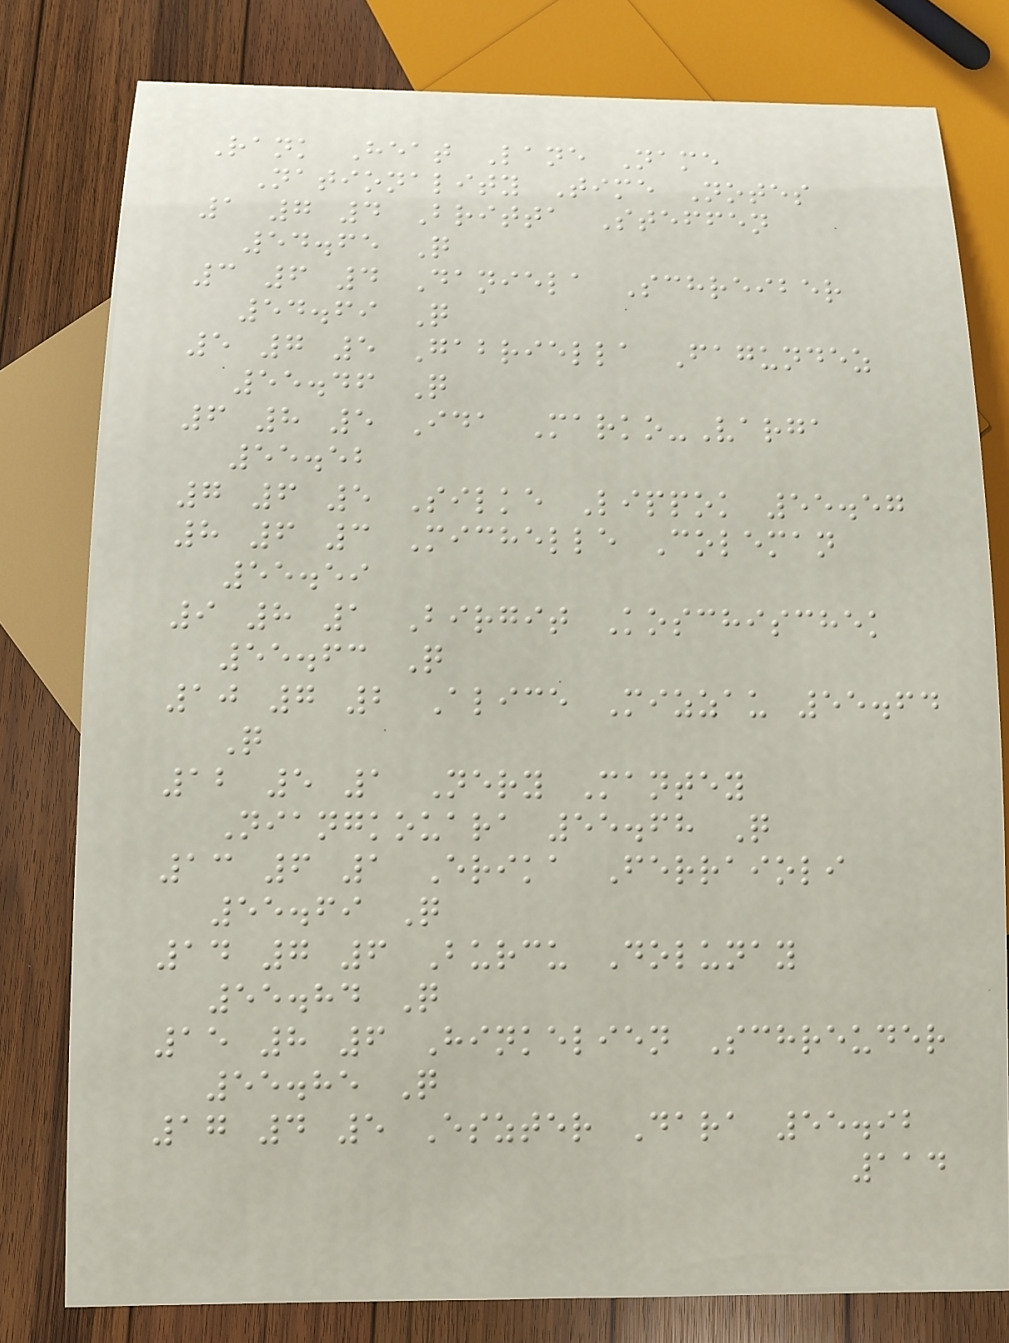Rank Heat Lane Name
Nationality Time Notes
1 7 4 Britta Steffen
54.65 Q
3 6 4 Daniela Schreiber
54.69 Q
5 7 5 Gabriella Fagundez
55.46 Q
6 8 5 Ida Marko-Varga
55.52
7 6 5 Silke Lippok 55.57
8 6 3 Michelle Coleman
55.59
9 8 1 Birgit Koschischek
55.63 Q
10 7 2 Alice Mizzau 55.64
Q
12 5 1 Nery Mantey
Niangkouara 55.68 Q
13 6 1 Erika Ferraioli
55.69 Q
14 7 6 Burcu Dolunay
55.84 Q
15 8 6 Hinkelien Schreuder
55.85 Q
17 4 5 Eszter Dara 55.92
114
